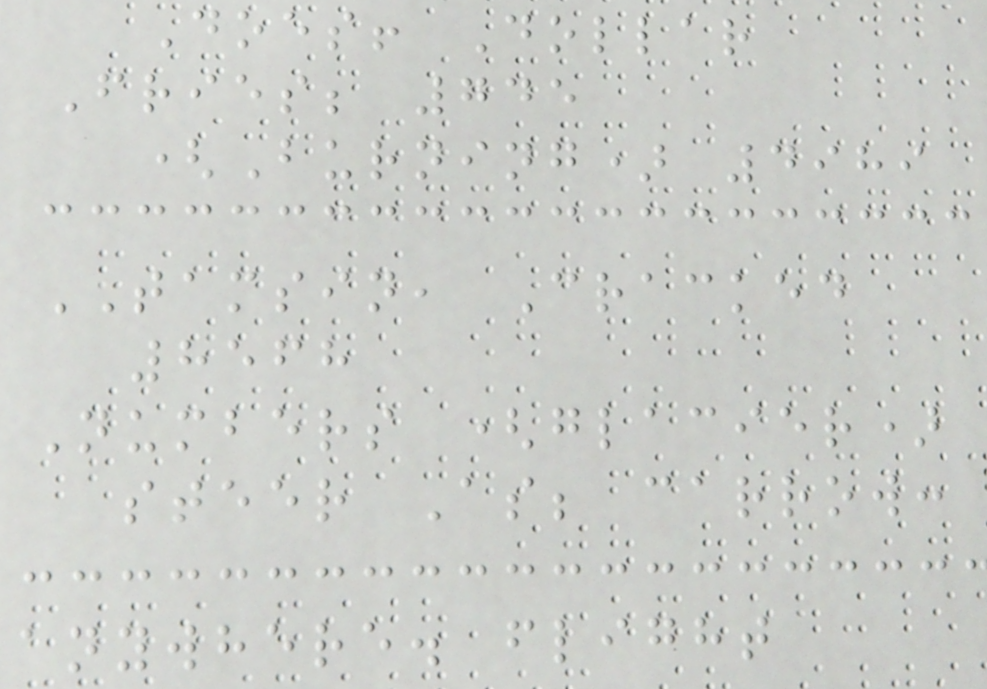Does! Dollar
Fries; 745
(Burning) 4989
TAMSIN, Cracked
8568
Numbers (glacier)
steer As; carrow:
anywhere. flight
